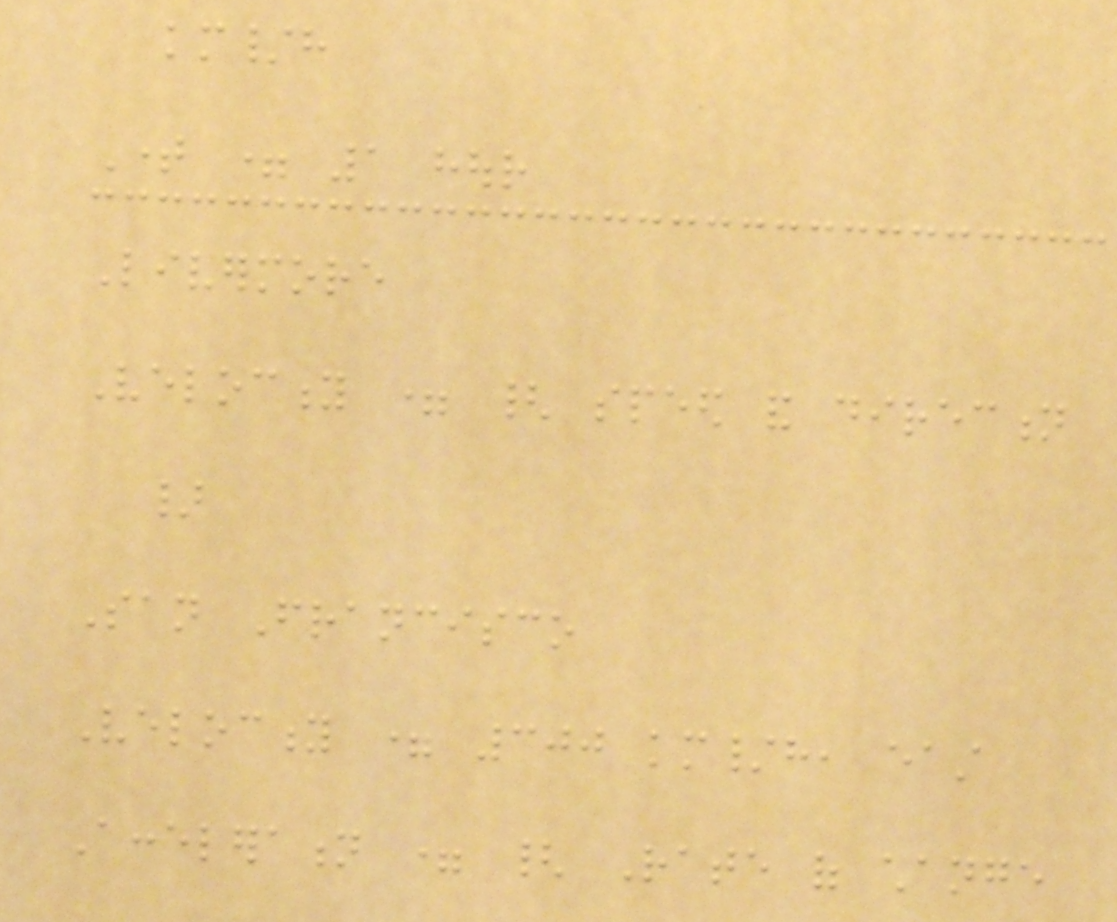km/h
Time = 1 hour
Livermore
Velocity = { speed and direction
}
San Francisco
Velocity = 300 km/h, east
Acceleration = { Rate of change
